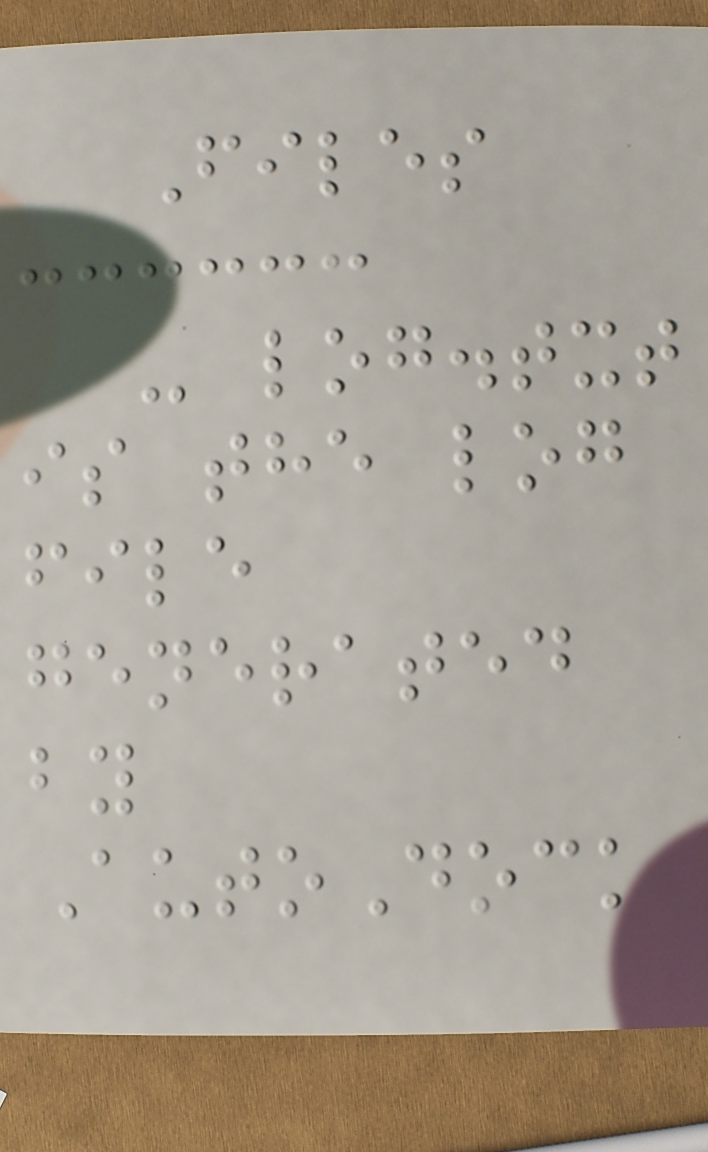Files
- log.txt
is the log
file
generated
by
AutoDock
